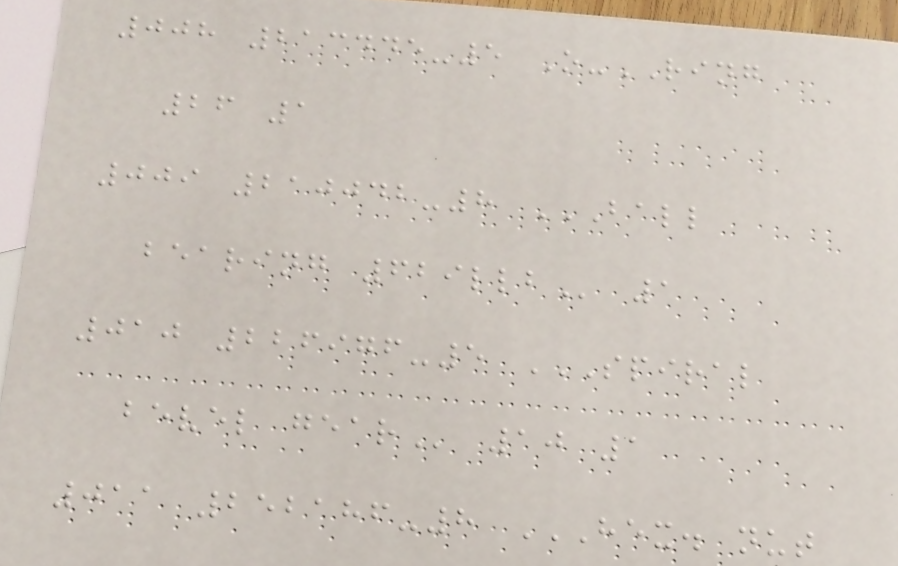008 213445-5 O-RING
26 1
009 210042-8 BALL
BEARING 629LLB 1
010 226976-5 SPIRAL
BEVEL GEAR 10 1
011 252186-8 HEX. NUT
